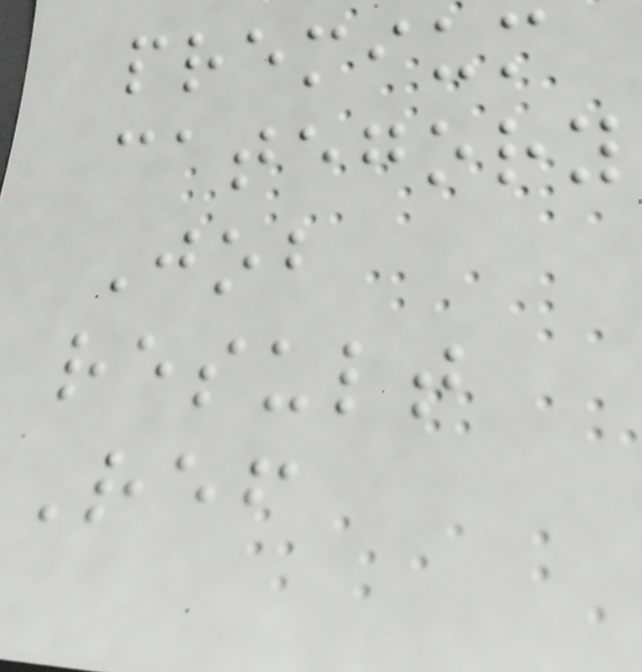premium
category
Job
result
Ref
